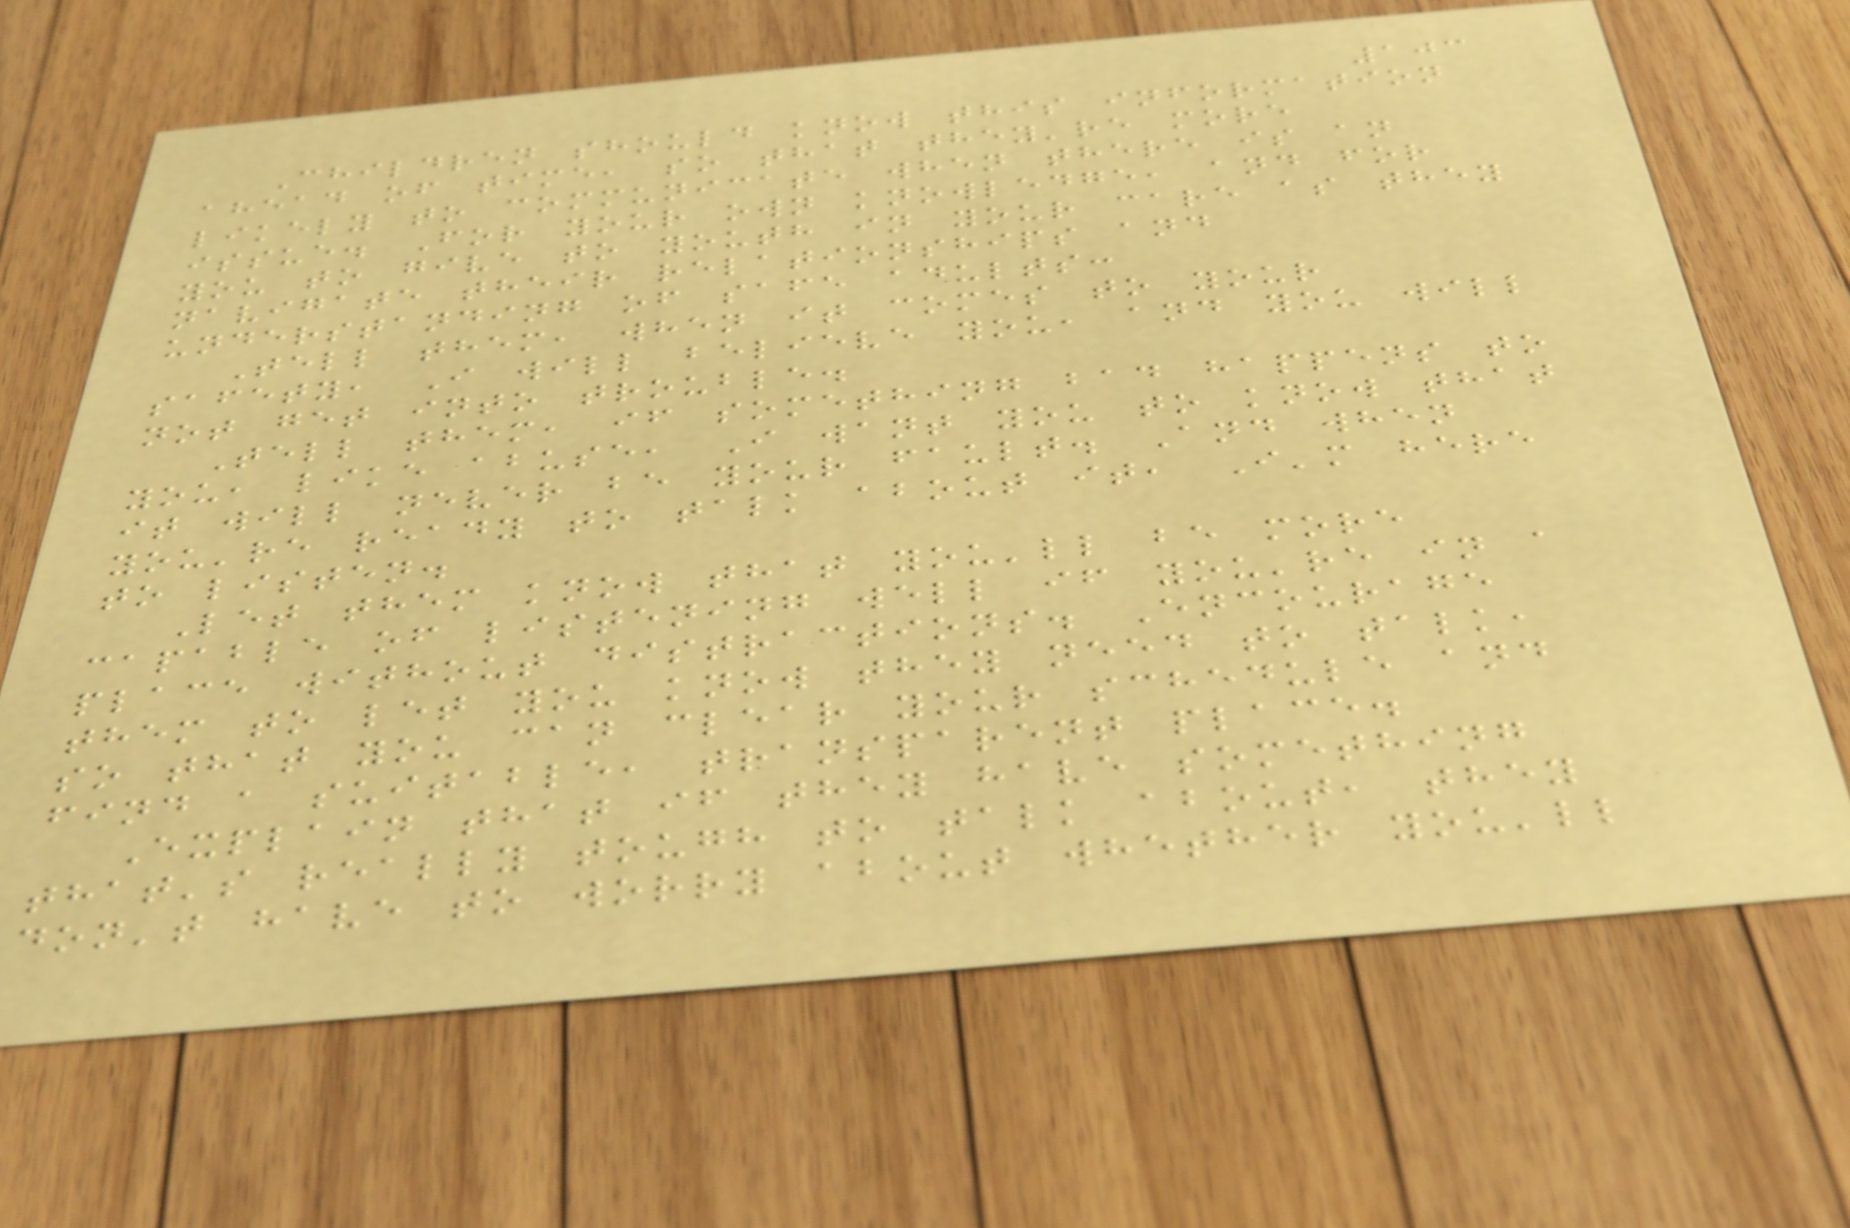103
Children should know this information
ahead of time, so that they're more
likely to communicate when there is an
issue. For your own knowledge, and for
you to give to youth in your care as they
navigate their relationships and
understanding of safe adults:
Tell them, when it comes to your
safety, I will believe you, and you will
not get into trouble.
Tell them, if something bad happens to
you, like abuse, I want you to know that
it will never be your fault. And when
you're ready to talk about it, I'm here
to listen.
Let them know that you'll be more
capable of listening well if you're in a
place without distractions. Encourage
them to let you know they need to talk,
so that you can clear your schedule and
find a suitable, transparent place.
Explain that if they have something
that's really tough to talk about, they
don't have to worry about whether you'll
